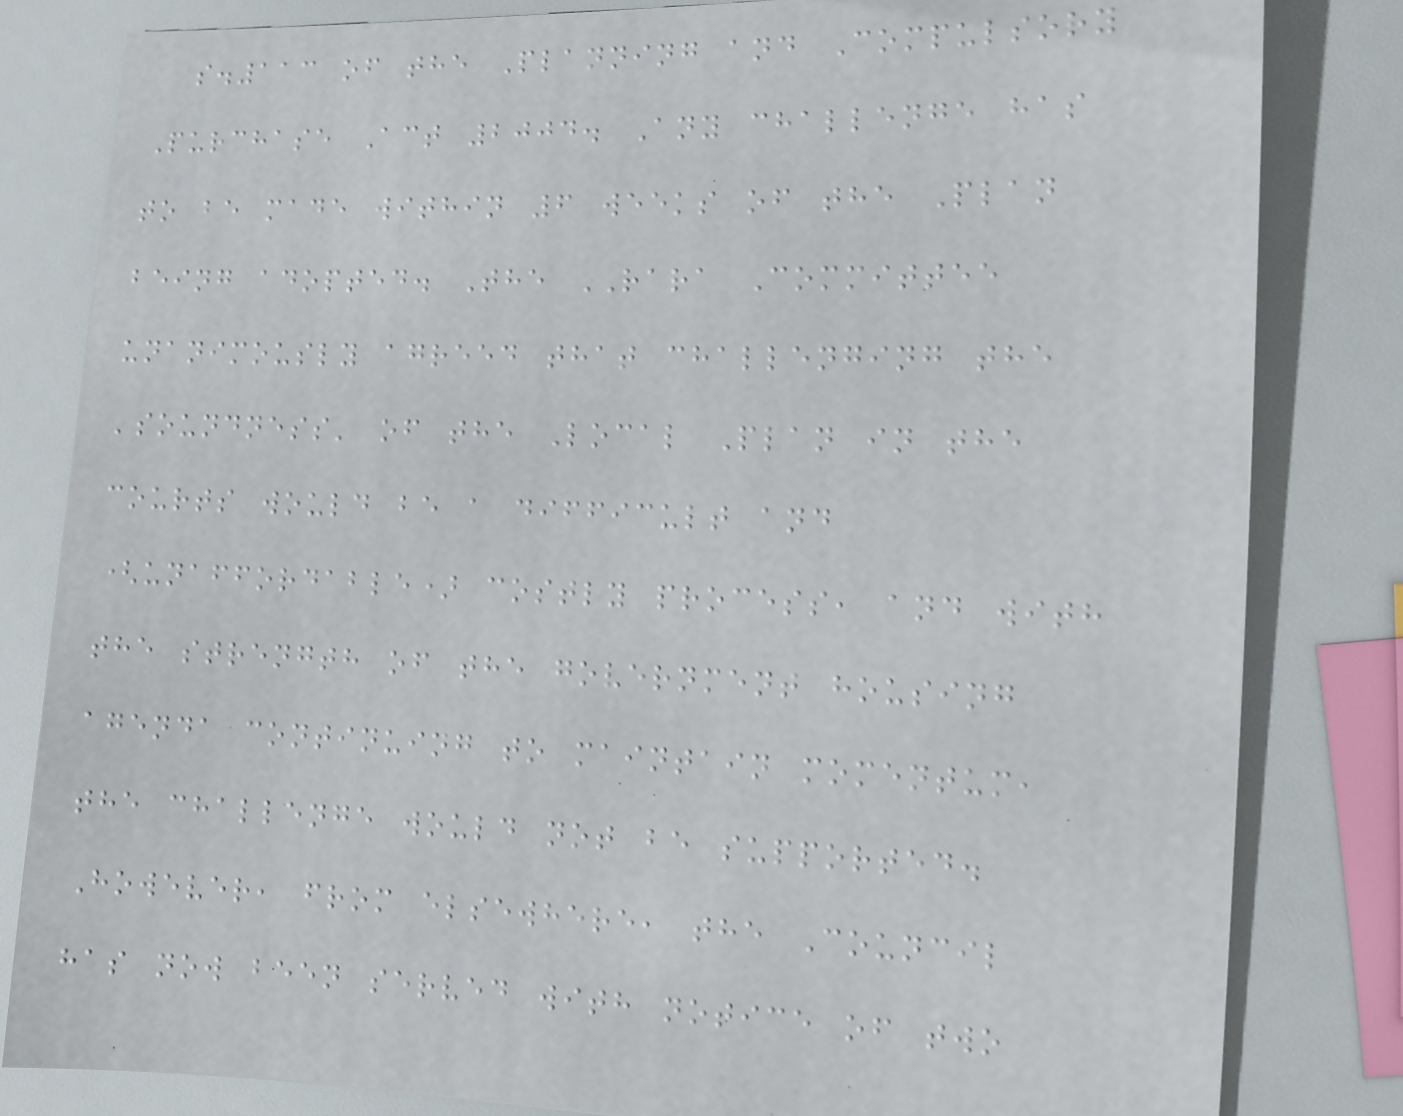s.113 of the Planning and Compulsory
Purchase Act 2004. Any challenge has
to be made within 6 weeks of the Plan
being adopted. The RARA Committee
unanimously agreed that challenging the
'soundness' of the Local Plan in the
courts would be a difficult and
(unaffordable) costly process, and with
the strength of the government housing
agenda continuing to maintain momentum,
the challenge would not be supported.
However, from elsewhere, the Council
has now been served with notice of two
